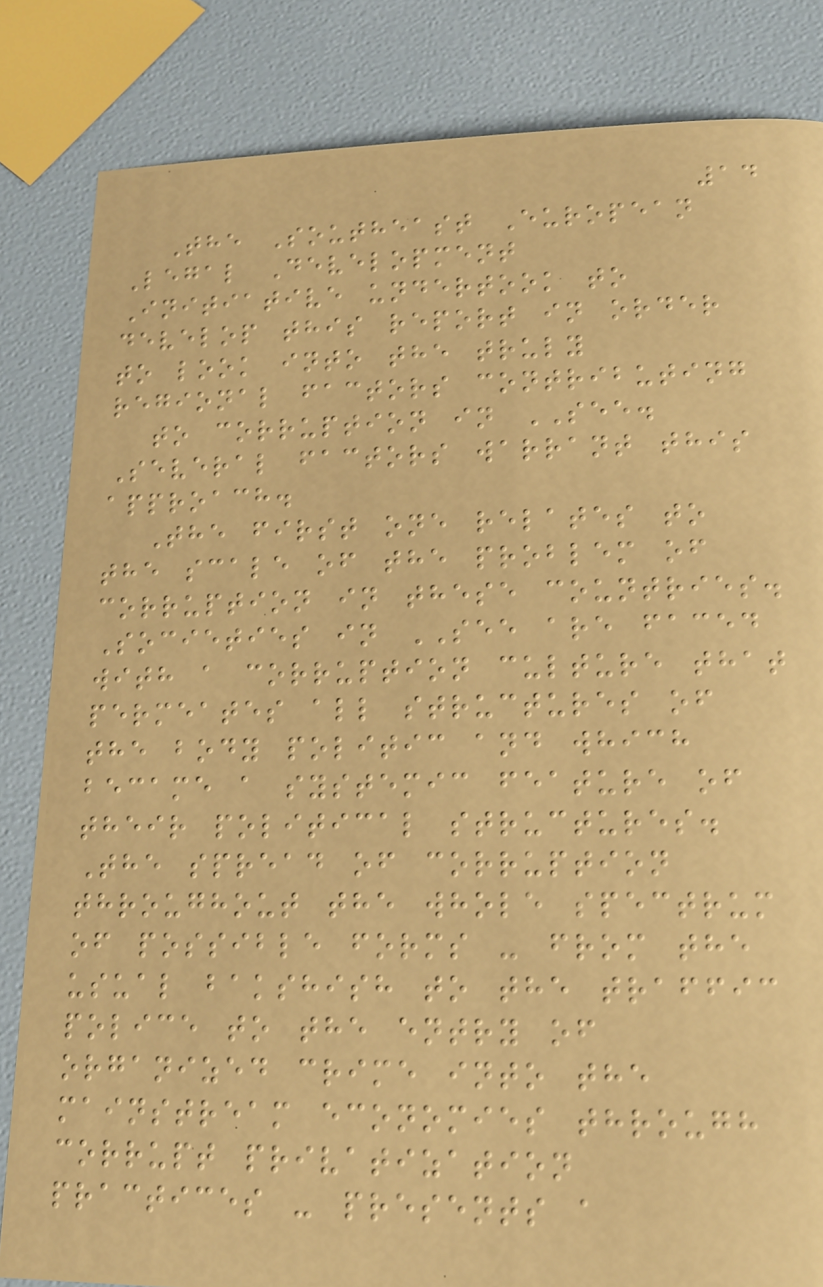14
The Southeast European
Legal Development
Initiative undertook to
develop this report in order
to look into the truly
regional factors contributing
to corruption in SEE.
Several factors warrant this
approach.
The first one relates to
the scale of the problem of
corruption in these countries.
Societies in SEE are faced
with a corruption culture that
permeates all structures of
the body politic and which
became a systemic feature of
their political structures.
The spread of corruption
throughout the whole spectrum
of possible forms - from the
usual bakshish to the traffic
police to the entry of
organized crime into the
mainstream economies through
corrupt privatization
practices - presents a
